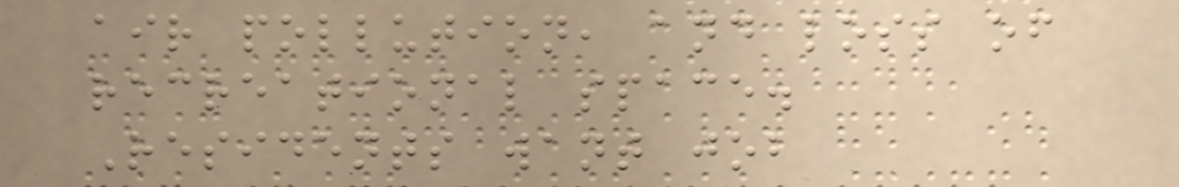air pollution, and loss of
recreational space.
Residents want job
